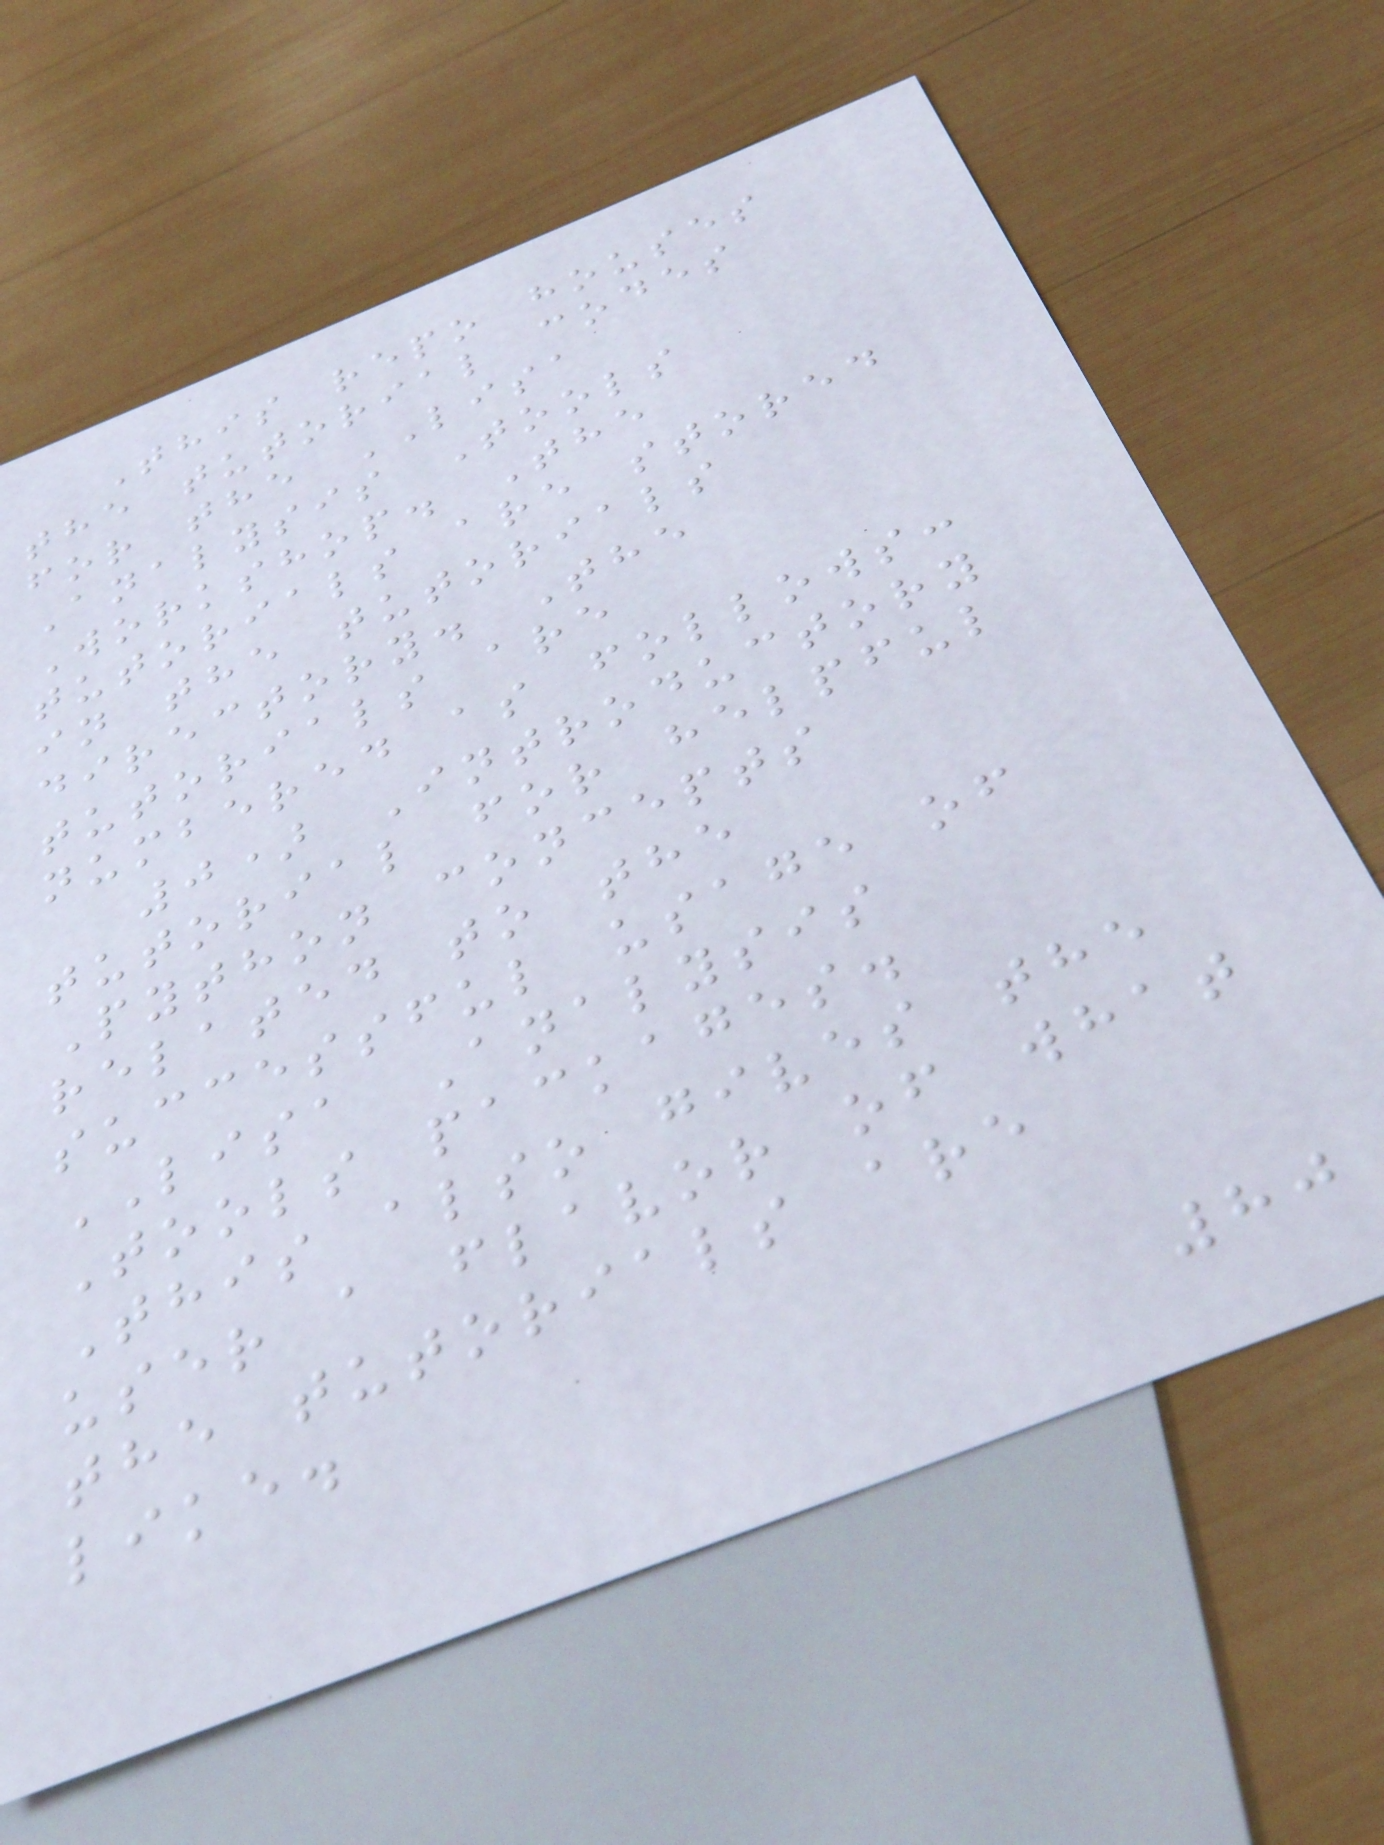This repo houses
the tutorial codes
for the LISA
Analysis Tools
Workshop. The
tutorials are stored
in the tutorials
directory. The
tutorials are
numbered as follows:
0) Introductory
tutorial for helpful
Python concepts
related to the
successful usage of
LISA Analysis
Tools packages.
This also gives the
user a flavor of what
the tutorials are
like.
80
